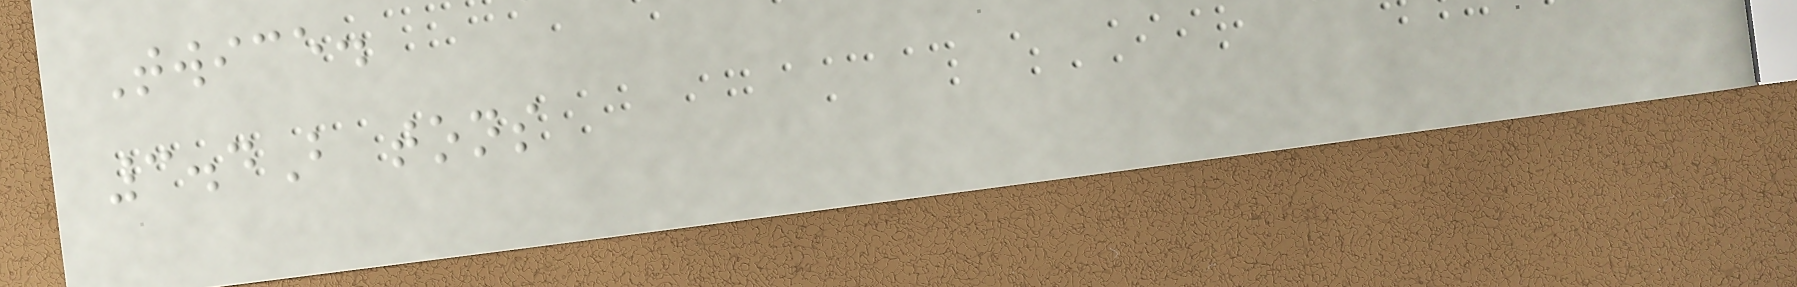Twice.
3.4B tons
